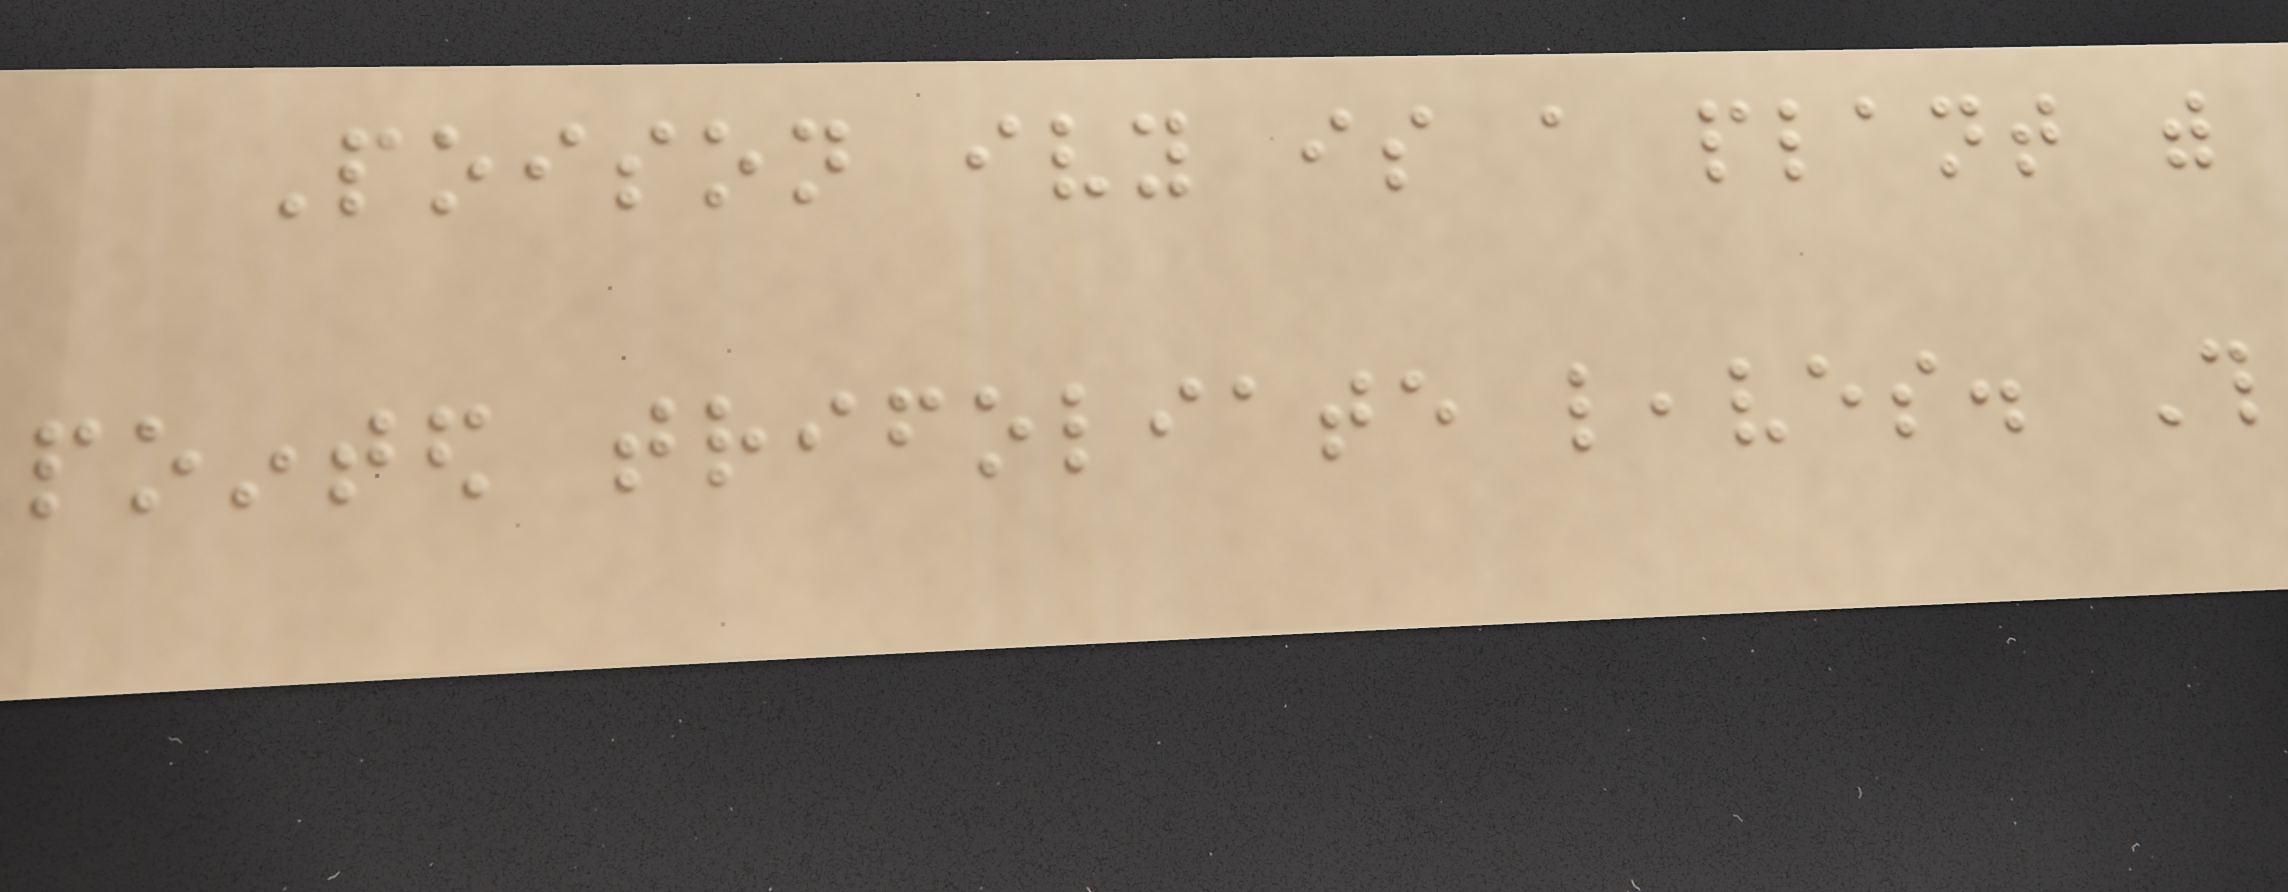Poison ivy is a plant with
pointed trifoliate leaves. This
